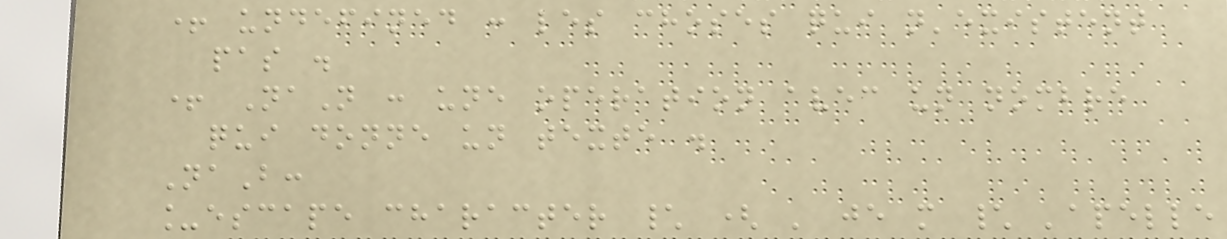+ undefined : les choses qui n'existent
pas .
+ NaN : une operation avec un nombre
qui donne un texte .
NaB:
_escape character \ ( ' je m \ 'apelle
